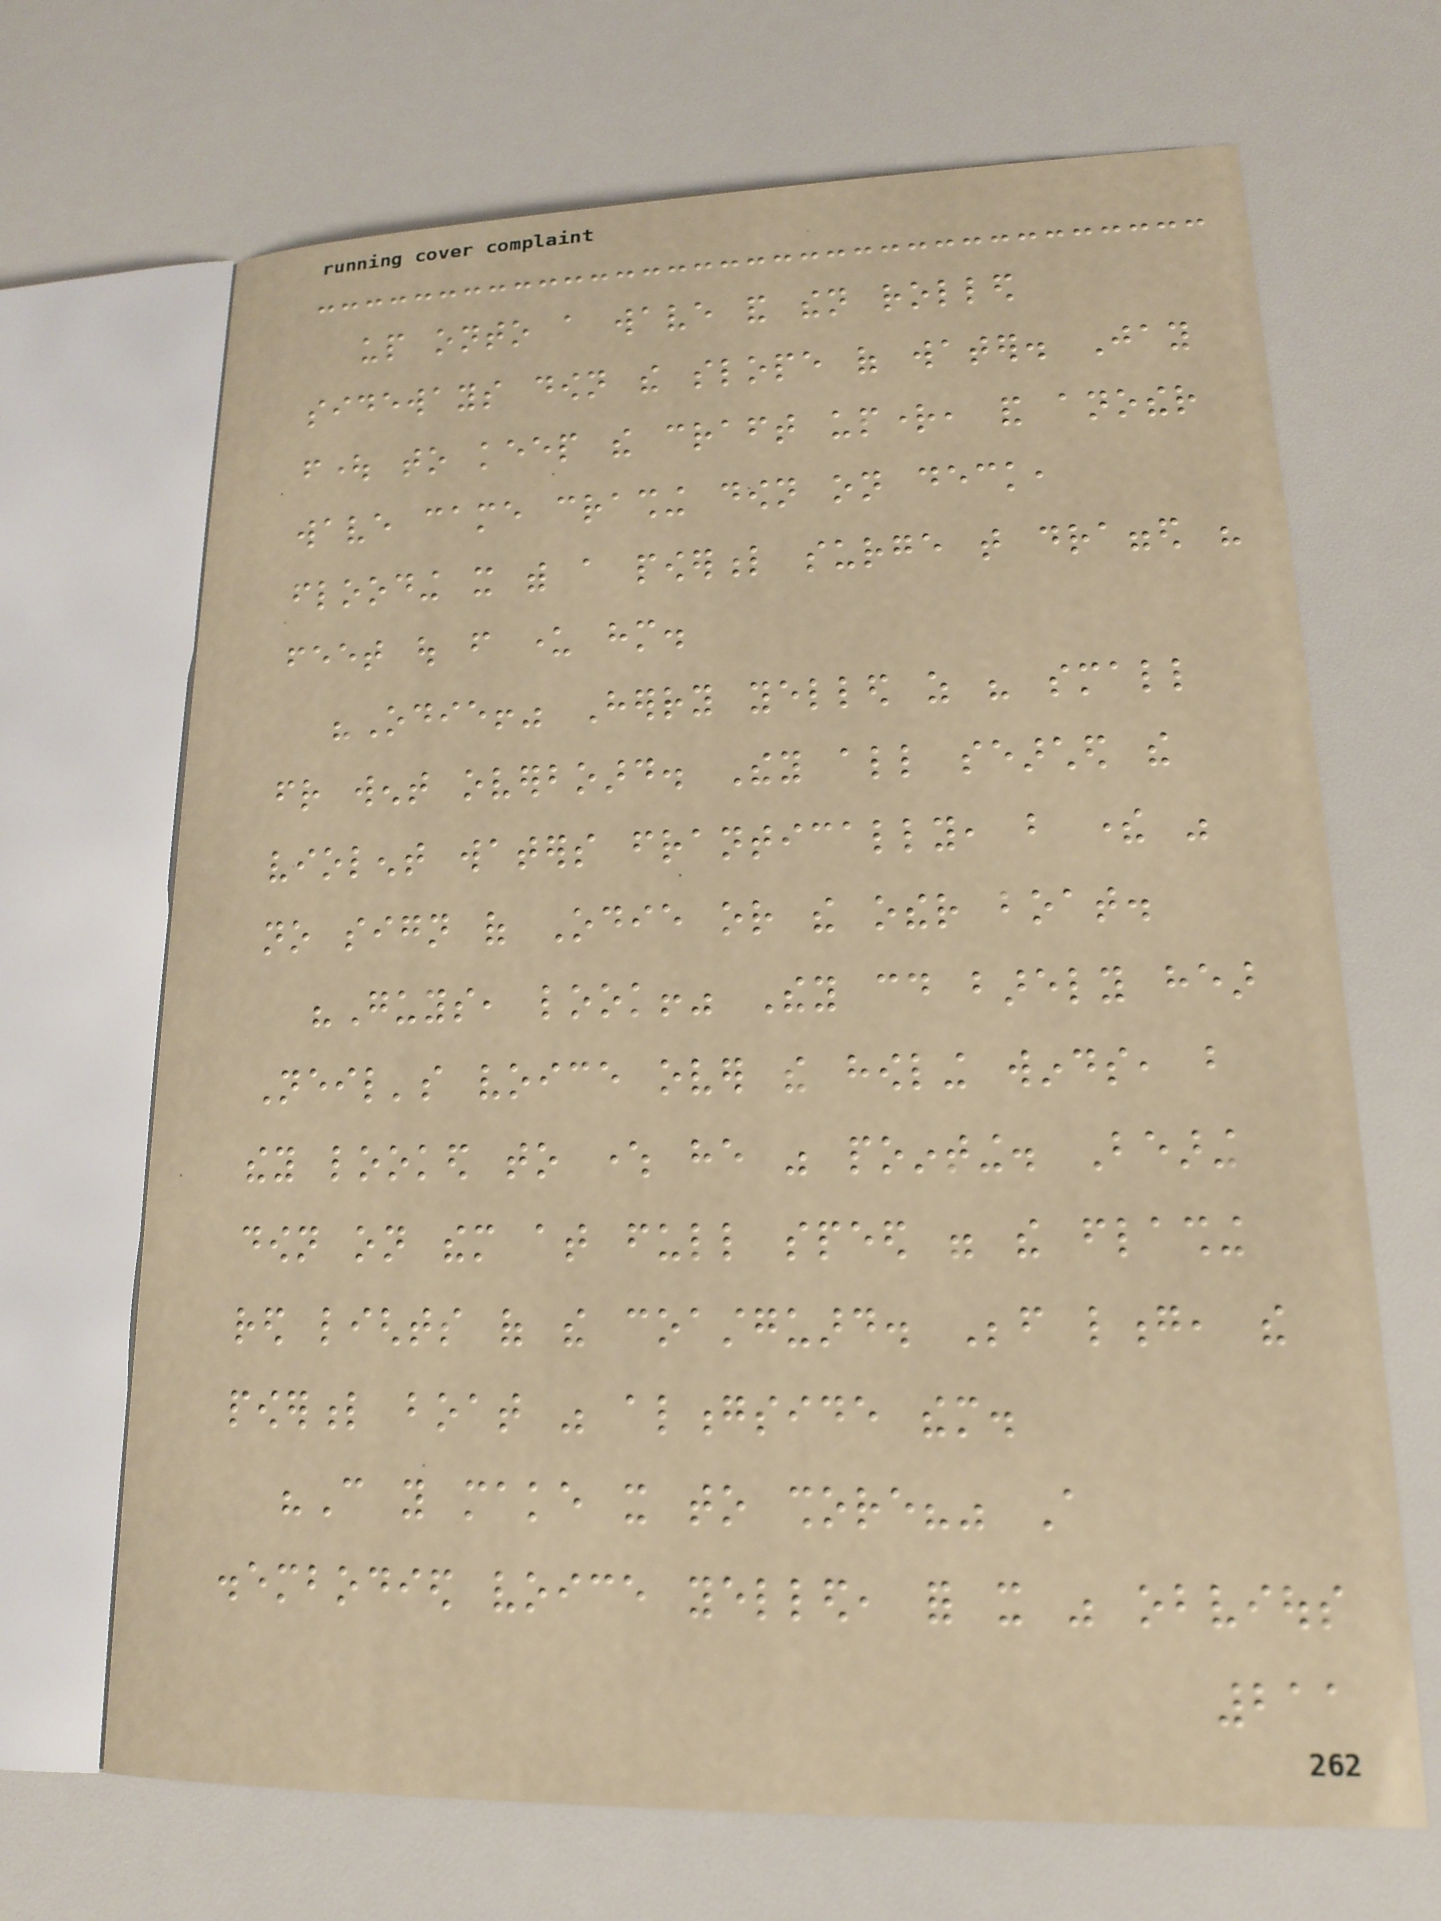up onto a wave and then rolled
sideways down the slope of water. Jay
fought to keep the craft upright, and another
wave came crashing down on deck,
flooding it with a powerful surge that dragged his
feet out from under him.
"Odie!" Herry yelled as his small
friend went overboard. They all searched the
violent waters frantically, but there was
no sign of Odie or the other boat.
"Guys, look!" They could barely hear
Neil's voice over the howling winds, but
they looked to where he was pointing. Bearing
down on them at full speed were the flashing
red lights of the coastguard. Before long, the
powerful boat was alongside them.
"Can you make it to shore?" A
disembodied voice yelled, for it was obvious
211
